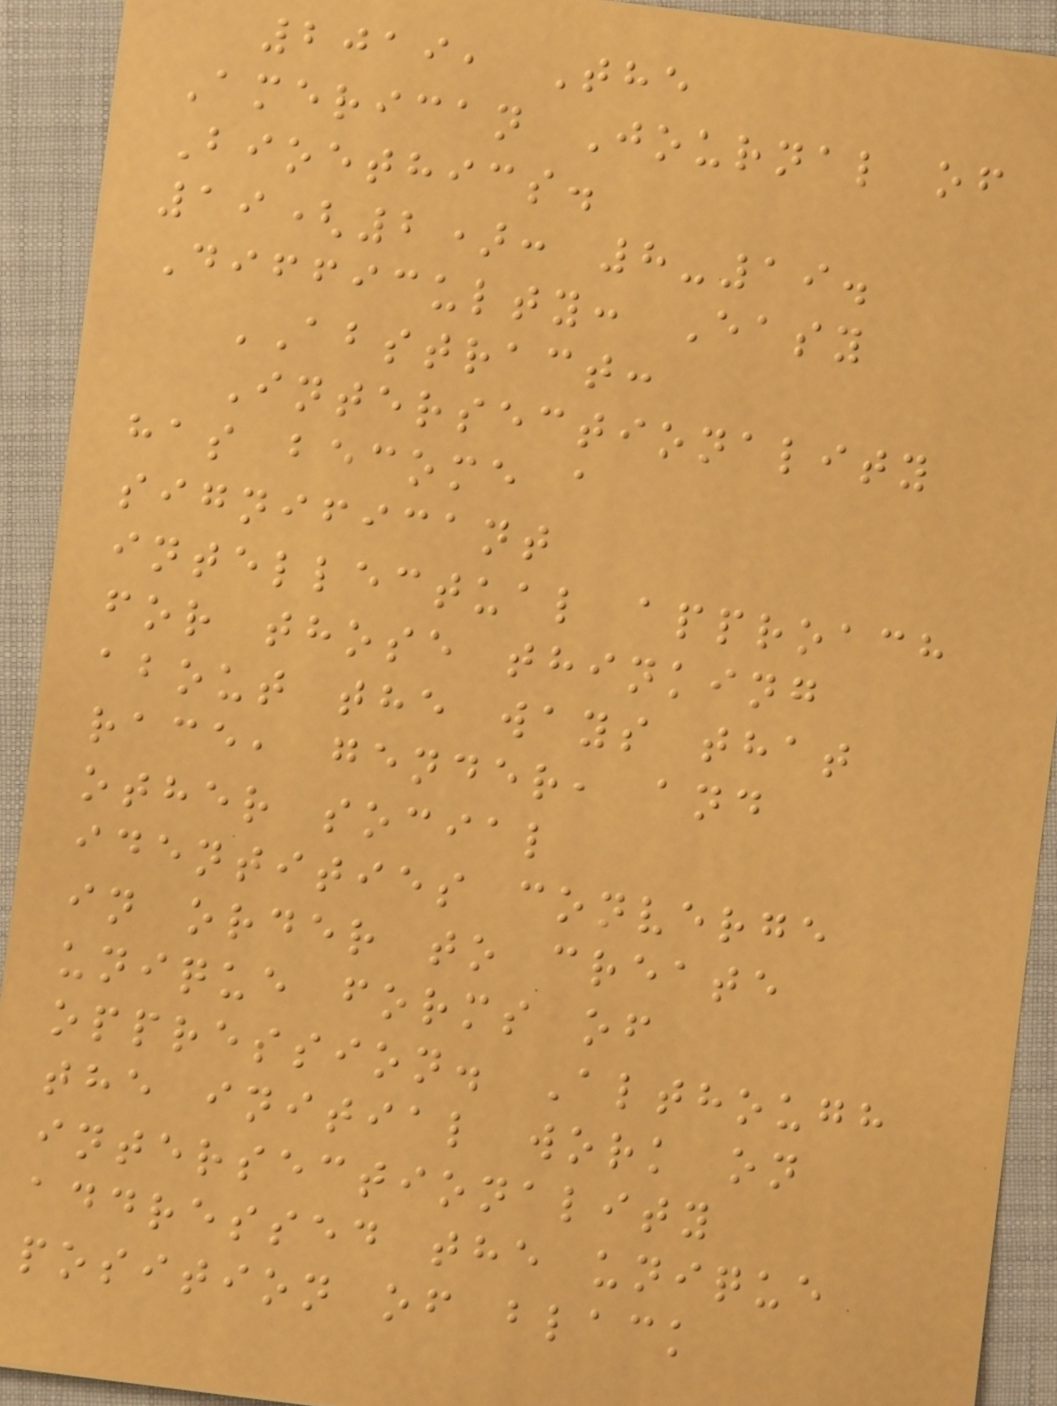2019, The
American Journal of
Bioethics.
19(2): 8-19.
Difficulty: Easy
ABSTRACT:
Intersectionality
has become a
significant
intellectual approach
for those thinking
about the ways that
race, gender, and
other social
identities converge
in order to create
unique forms of
oppression. Although
the initial work on
intersectionality
addressed the unique
position of black
